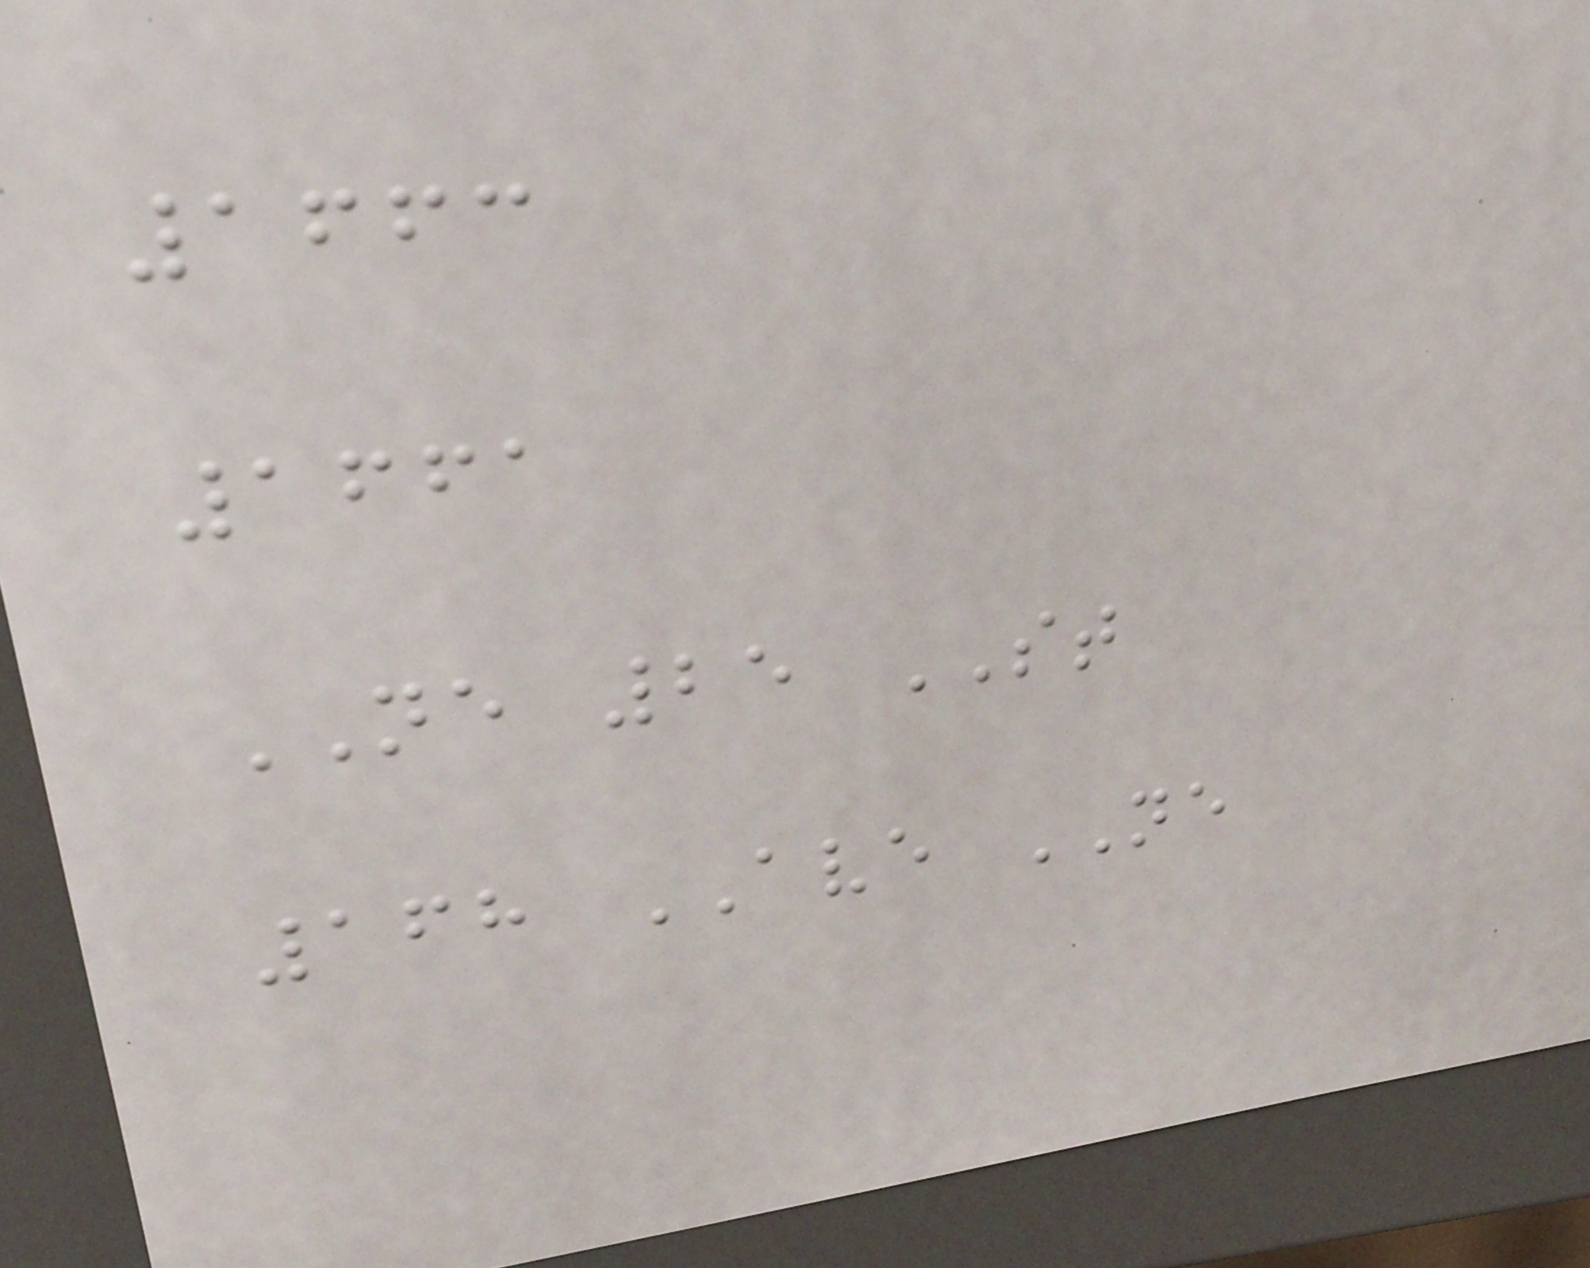1663
1661
NE 25 ST
168 AVE NE
